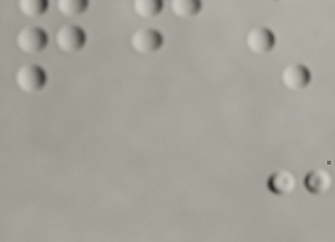-
